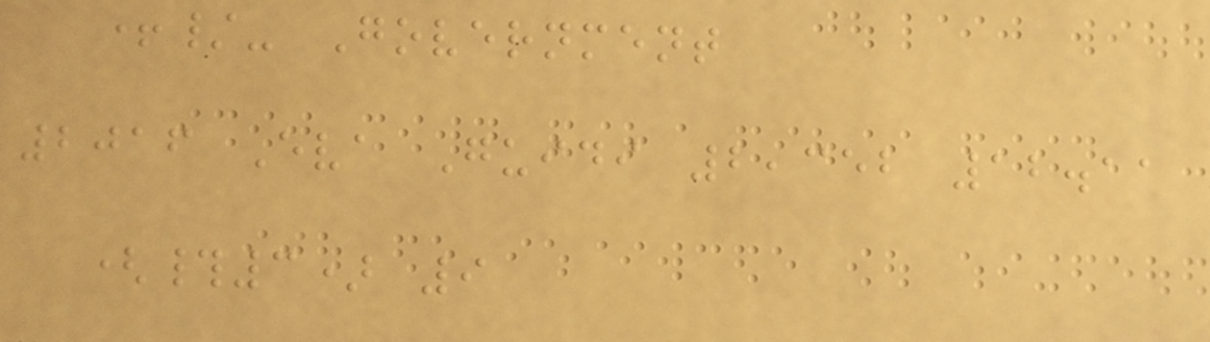+/- Government
2016 Eva Guidi 2,352 12.11
(#3) 9
